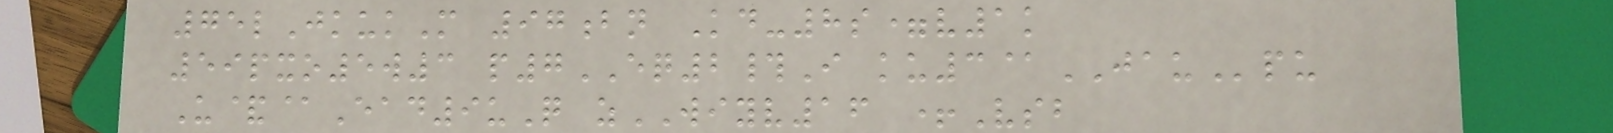75lJkukM 97bn Kd-8s=v1k
59pxo5w3 p7EQ2#I ku3@JAUpu
U&@Ead9uQ zWIYV16 +Vsb
